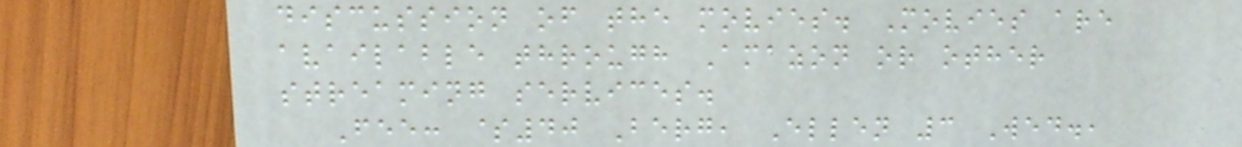discussion of the movies. Movies are
available through Amazon or other
streaming services.
Fee: $40 Berg, Ellen 3 Wed.,
